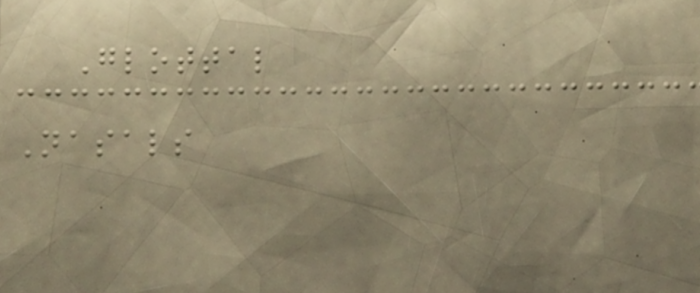Glottal
Nasals
